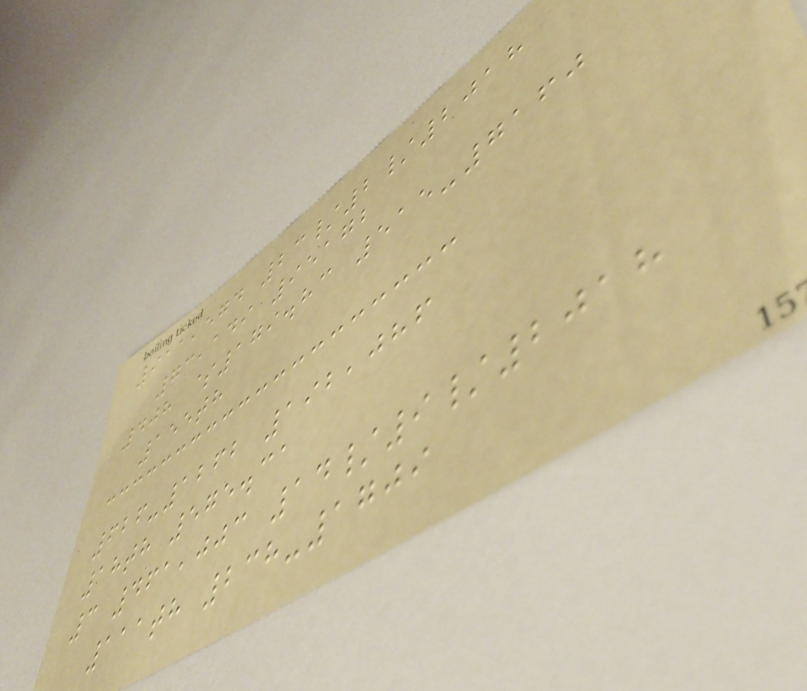911,574 23/2/2018
73,149 95172
408 $179.83 515-7160
155th
626-1262 192,086
18th 575.31
3 461,003 14/9/2018
111th 238-1709
